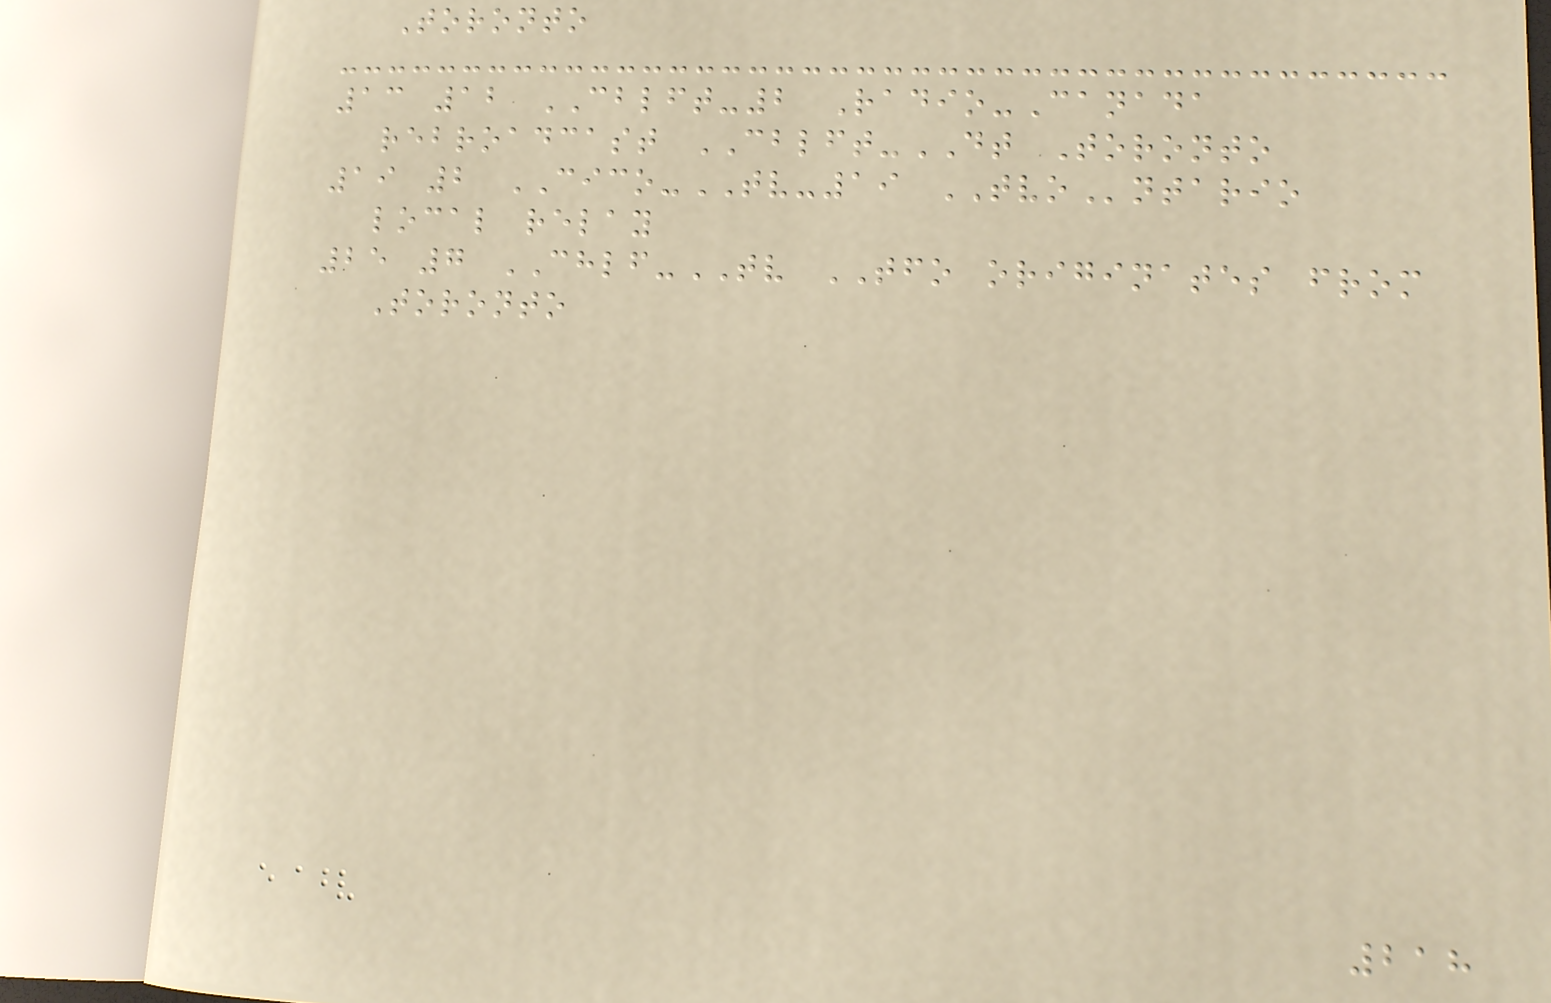Toronto
13 12 CBLFT-2 Radio-Canada
rebroadcast CBLFT-DT Toronto
19 2 CICO-TV-19 TVOntario
local relay
25 7 CHLF-TV TFO originates from
Toronto
218
